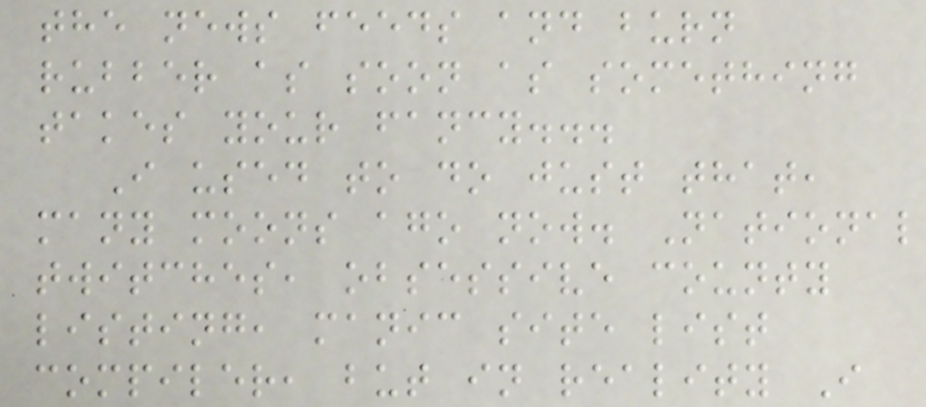the news feeds and burn
rubber as soon as something
takes your fancy...
I used to do just that,
many moons ago now. National
twitches, obsessive county
listing, manic site list
compiler, but in reality I
